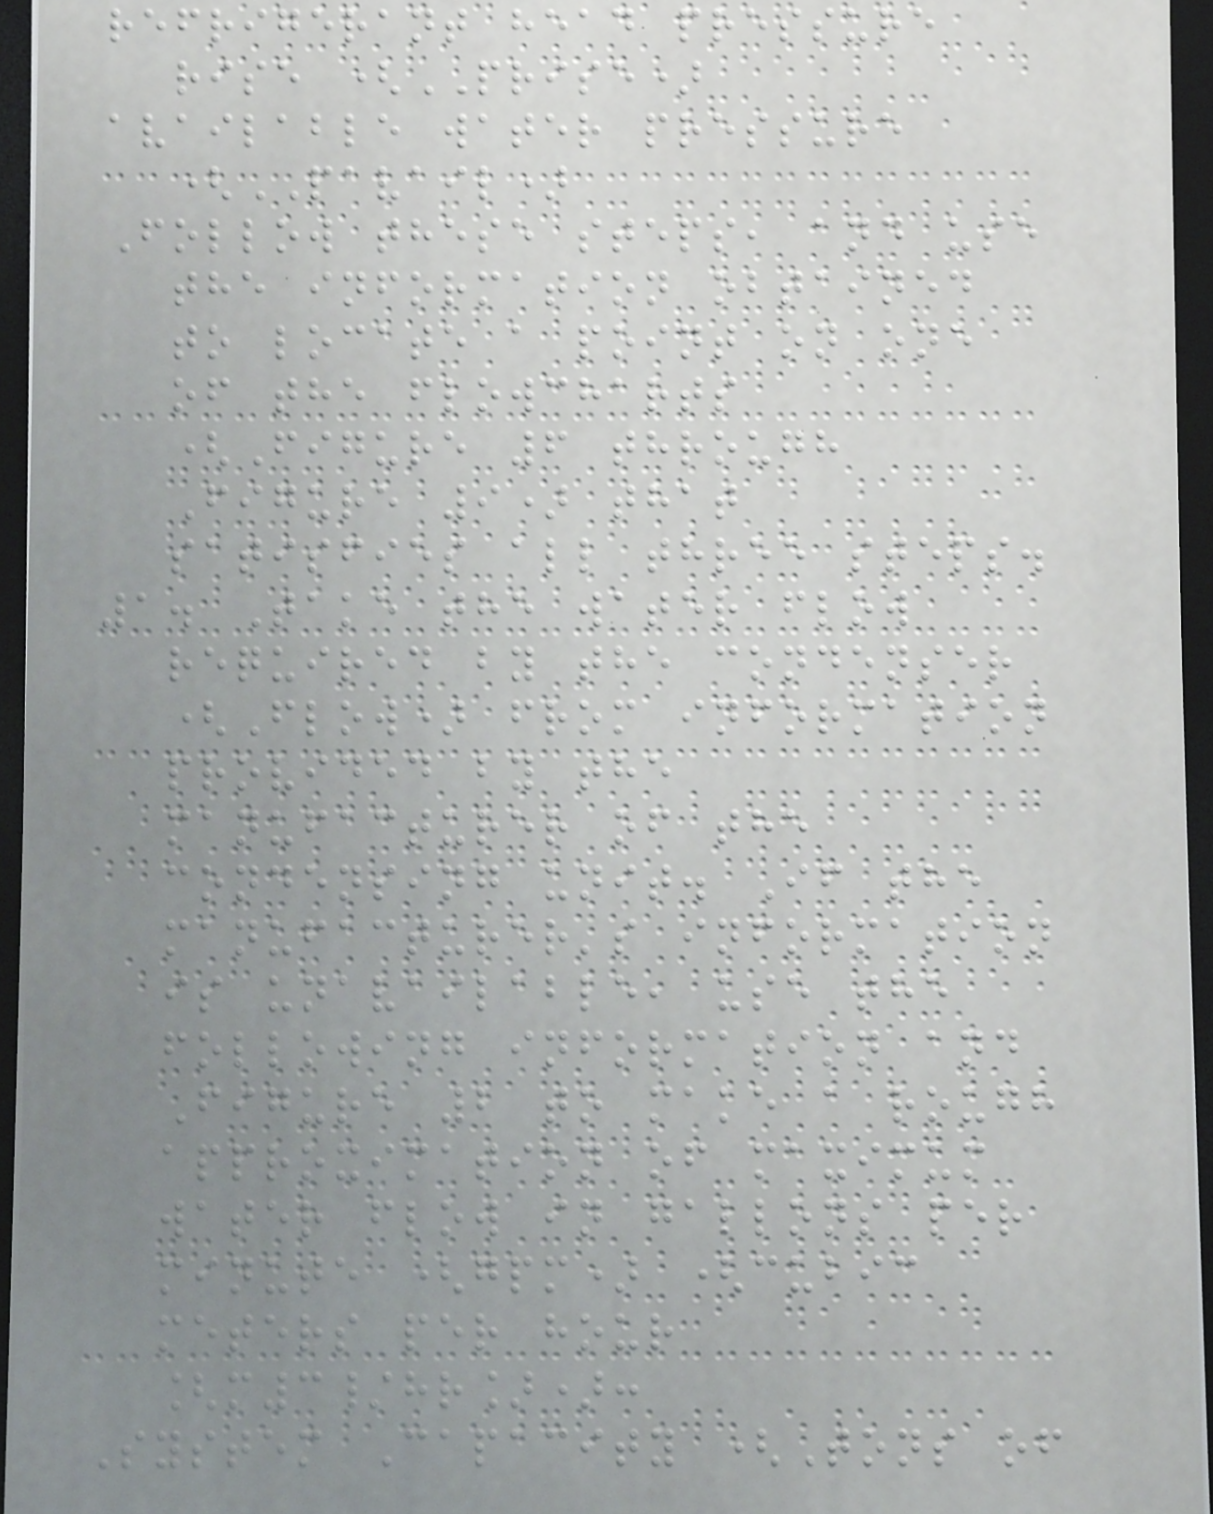refrigerant head pressure
rise (PRISE)
available water pressure
(PAVAIL)
Follow these steps, and use
the information obtained
to locate a point on one
of the flowcharts
(Figure 6 through
Figure 9) that
satisfies all three steps.
1. Take the water flow
required by the condenser
(Flow) from information
provided by the
manufacturer of the
condensing unit. If the
manufacturer's information
is unavailable, use the
following information and
Figure 2 to make a rough
approximation of maximum
water flow in gallons per
minute (gpm) (cubic
meters per hour
[m3/hr]):
System Capacity (Tons of
